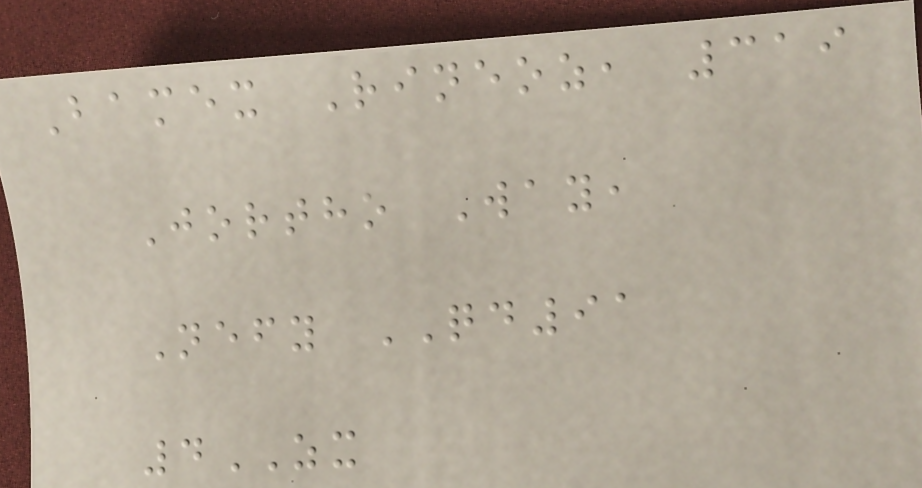Bamex Rineoz, 319
Jortho Way,
Nefy QD91
4ZX
